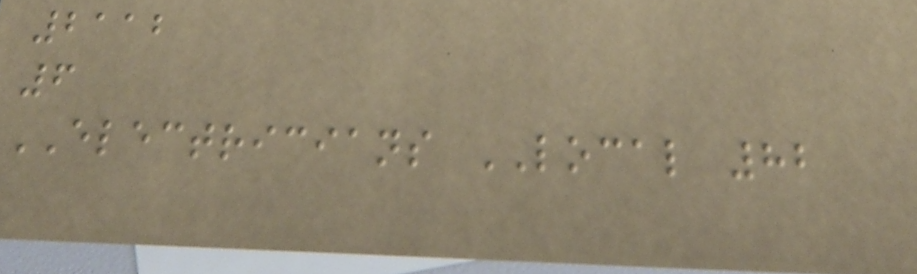2112
6
ELECTRICIANS LOCAL 82
